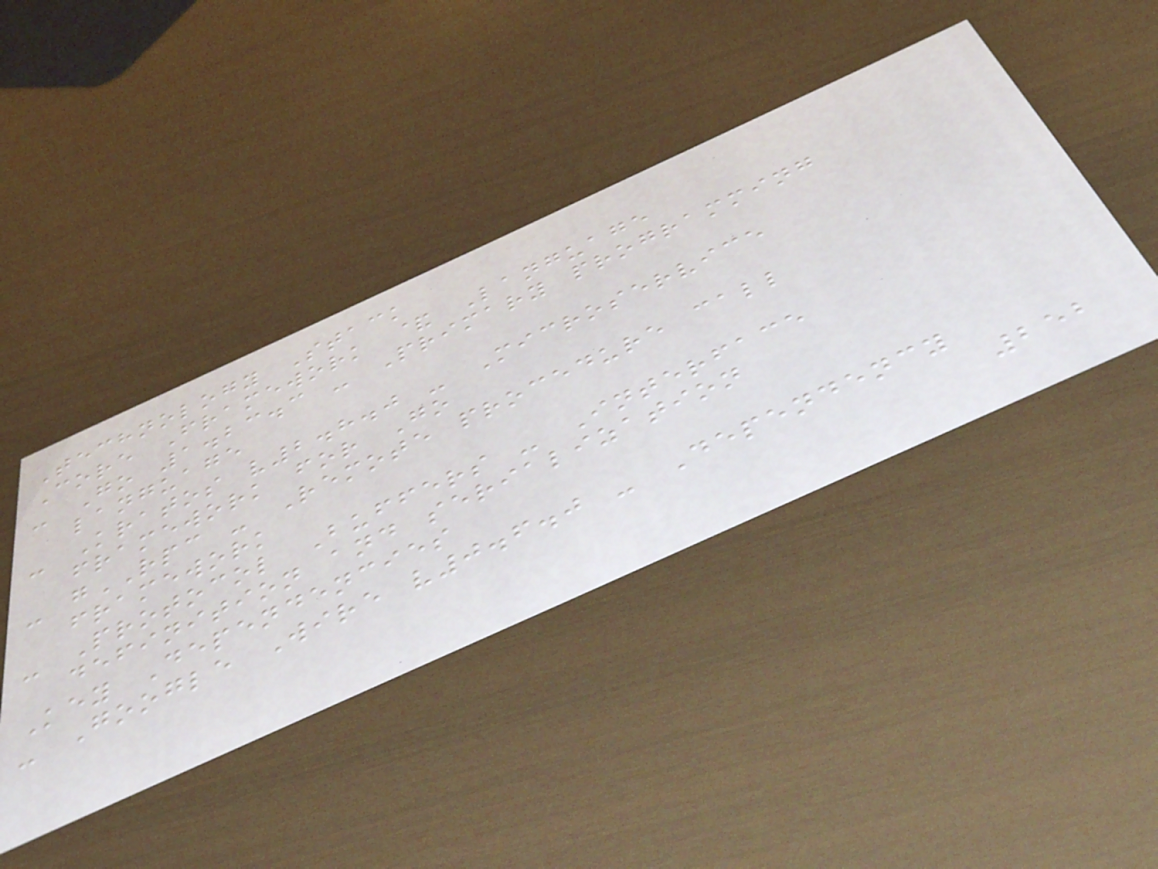Technology Stack
Core Framework & Language
- Go 1.23.3 - Primary programming
language
- Kratos v2.8.0 - Microservice
framework for Go
- gRPC - Remote procedure call
framework
- Protocol Buffers - Interface
definition and serialization
Key Dependencies
- Google Wire v0.6.0 - Dependency
252
